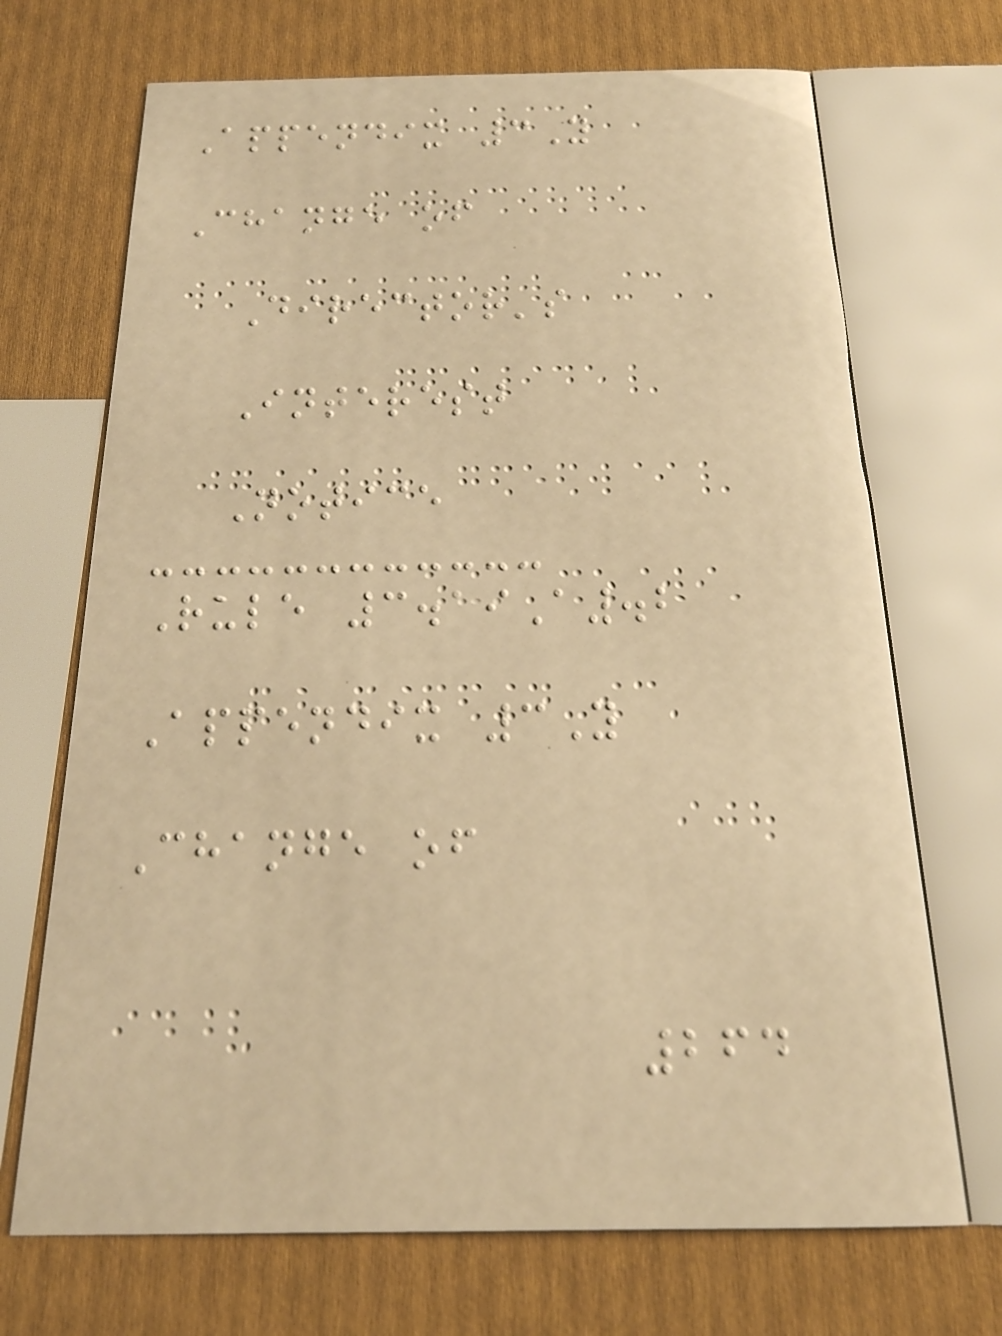Appendix 3Y
Change of
Director's
Interest
Notice
Rule 3.19A.2
Appendix 3Y
Change of
264
